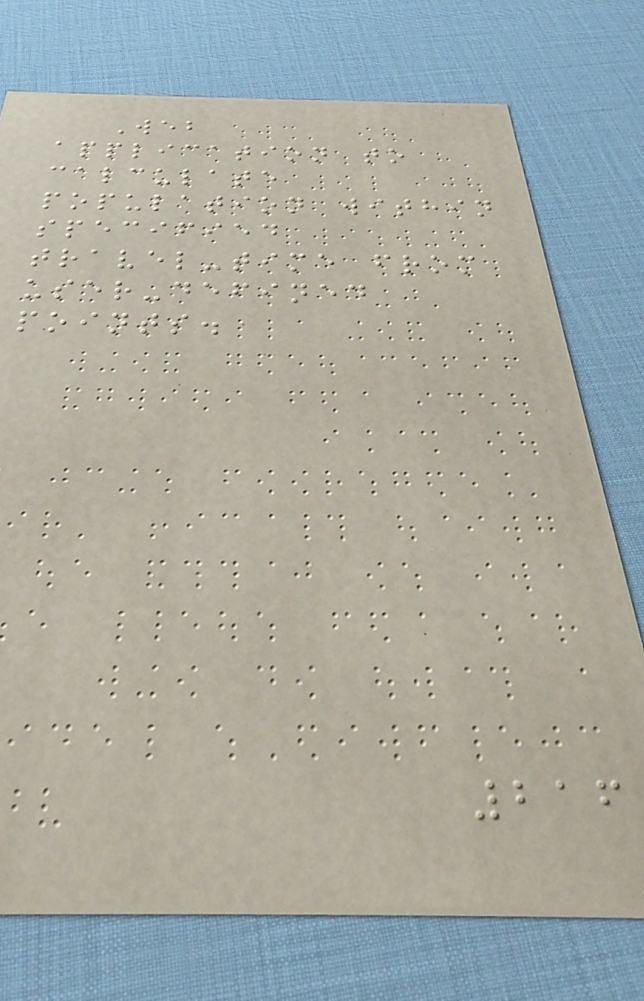Web
application to
calculate
population within
specified
travel-time from
user-defined
points.
216
